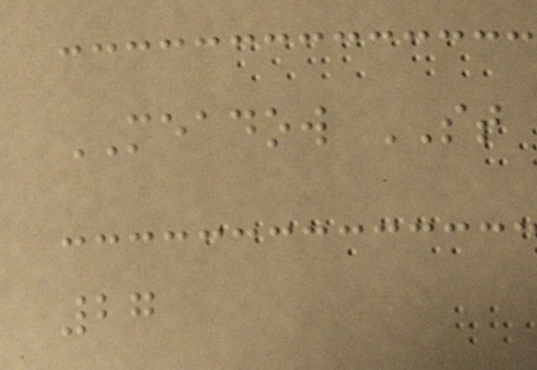MEADOW ST
27
